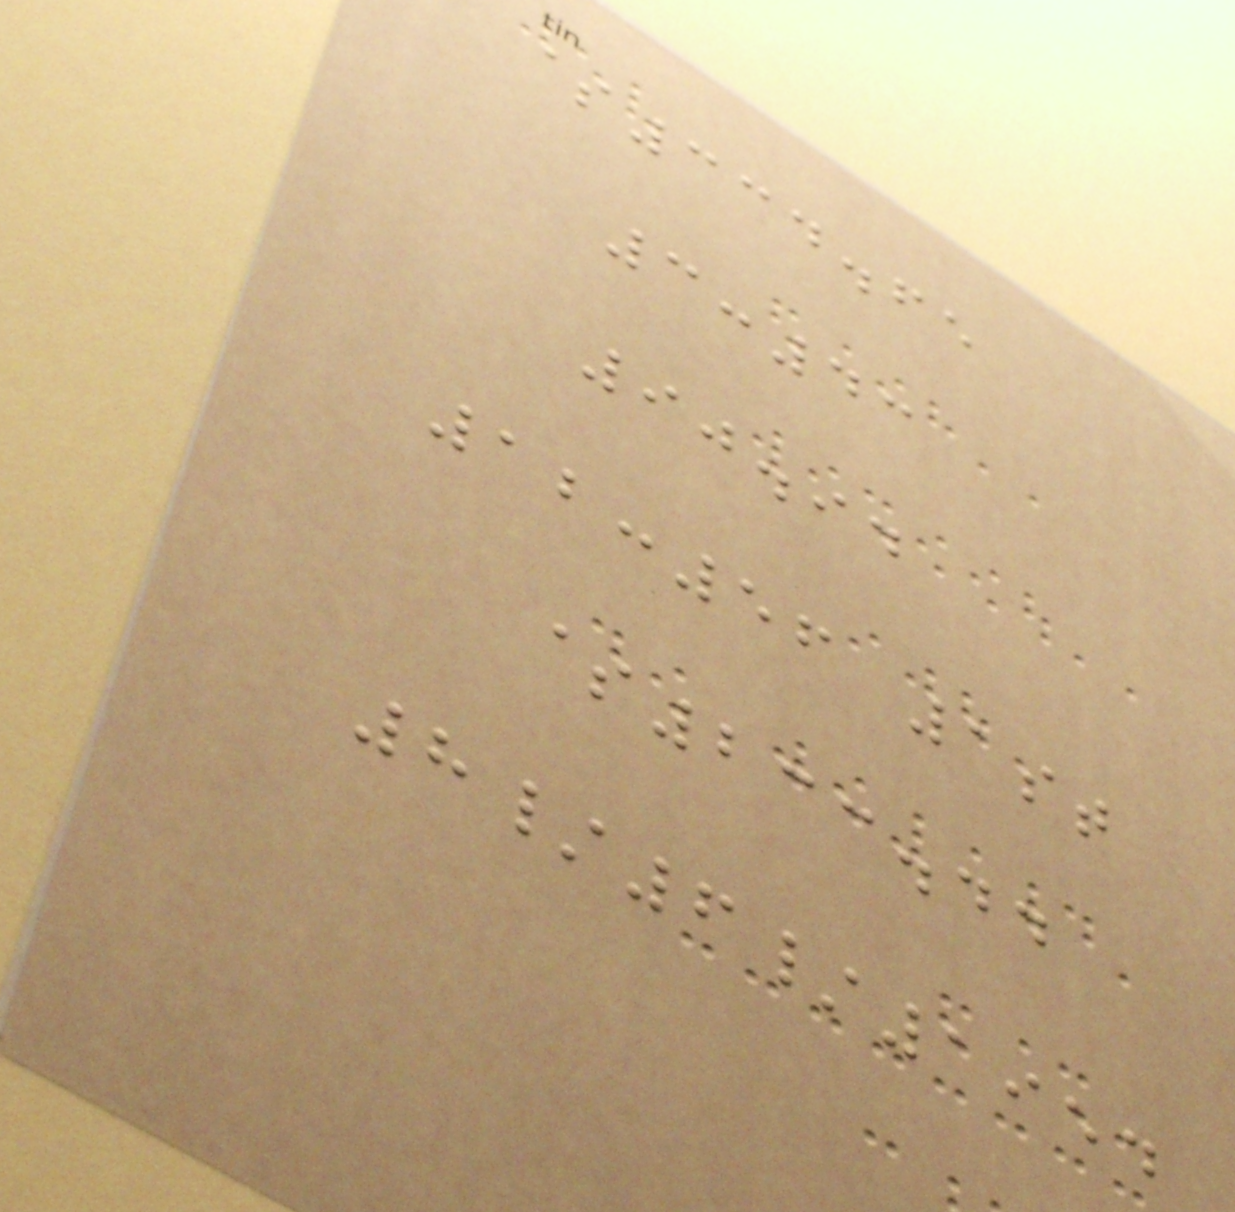$334.65
3:43
90.94
12:56 1st
$233.44
8/6/1954
